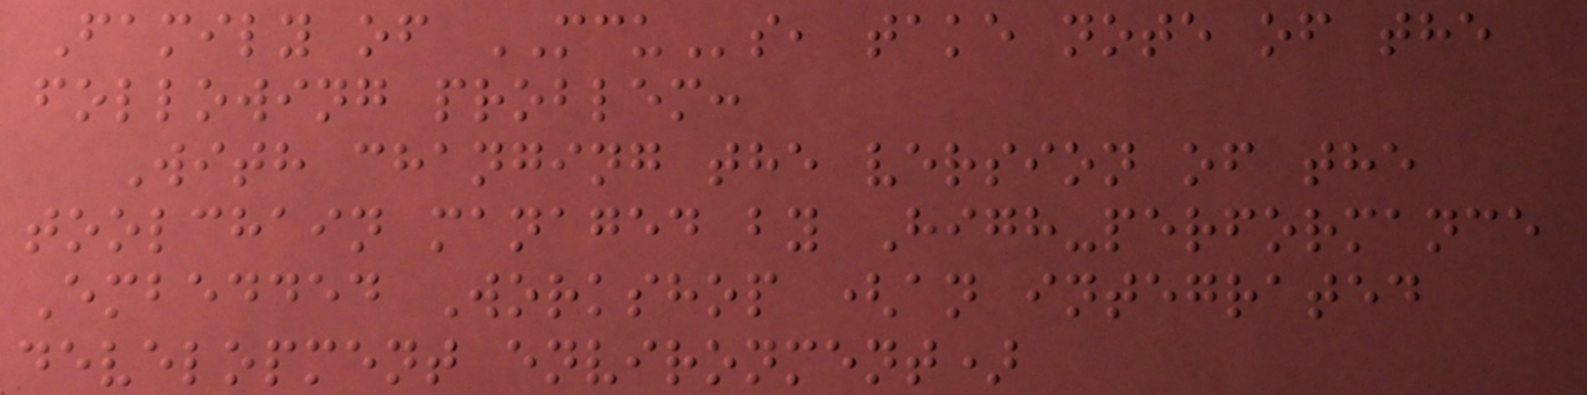Family of MCUs, take note of the
following problem:
With changing the version of the
toolchain managed by High-performance
Embedded Workshop (an integrated
development environment)
